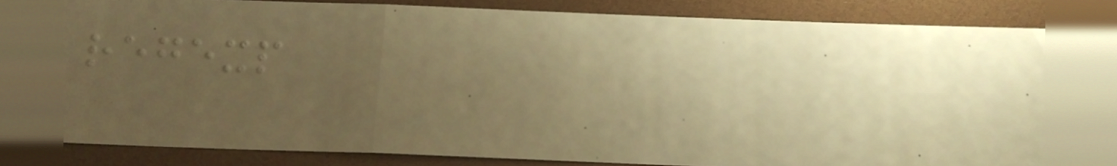regexp
